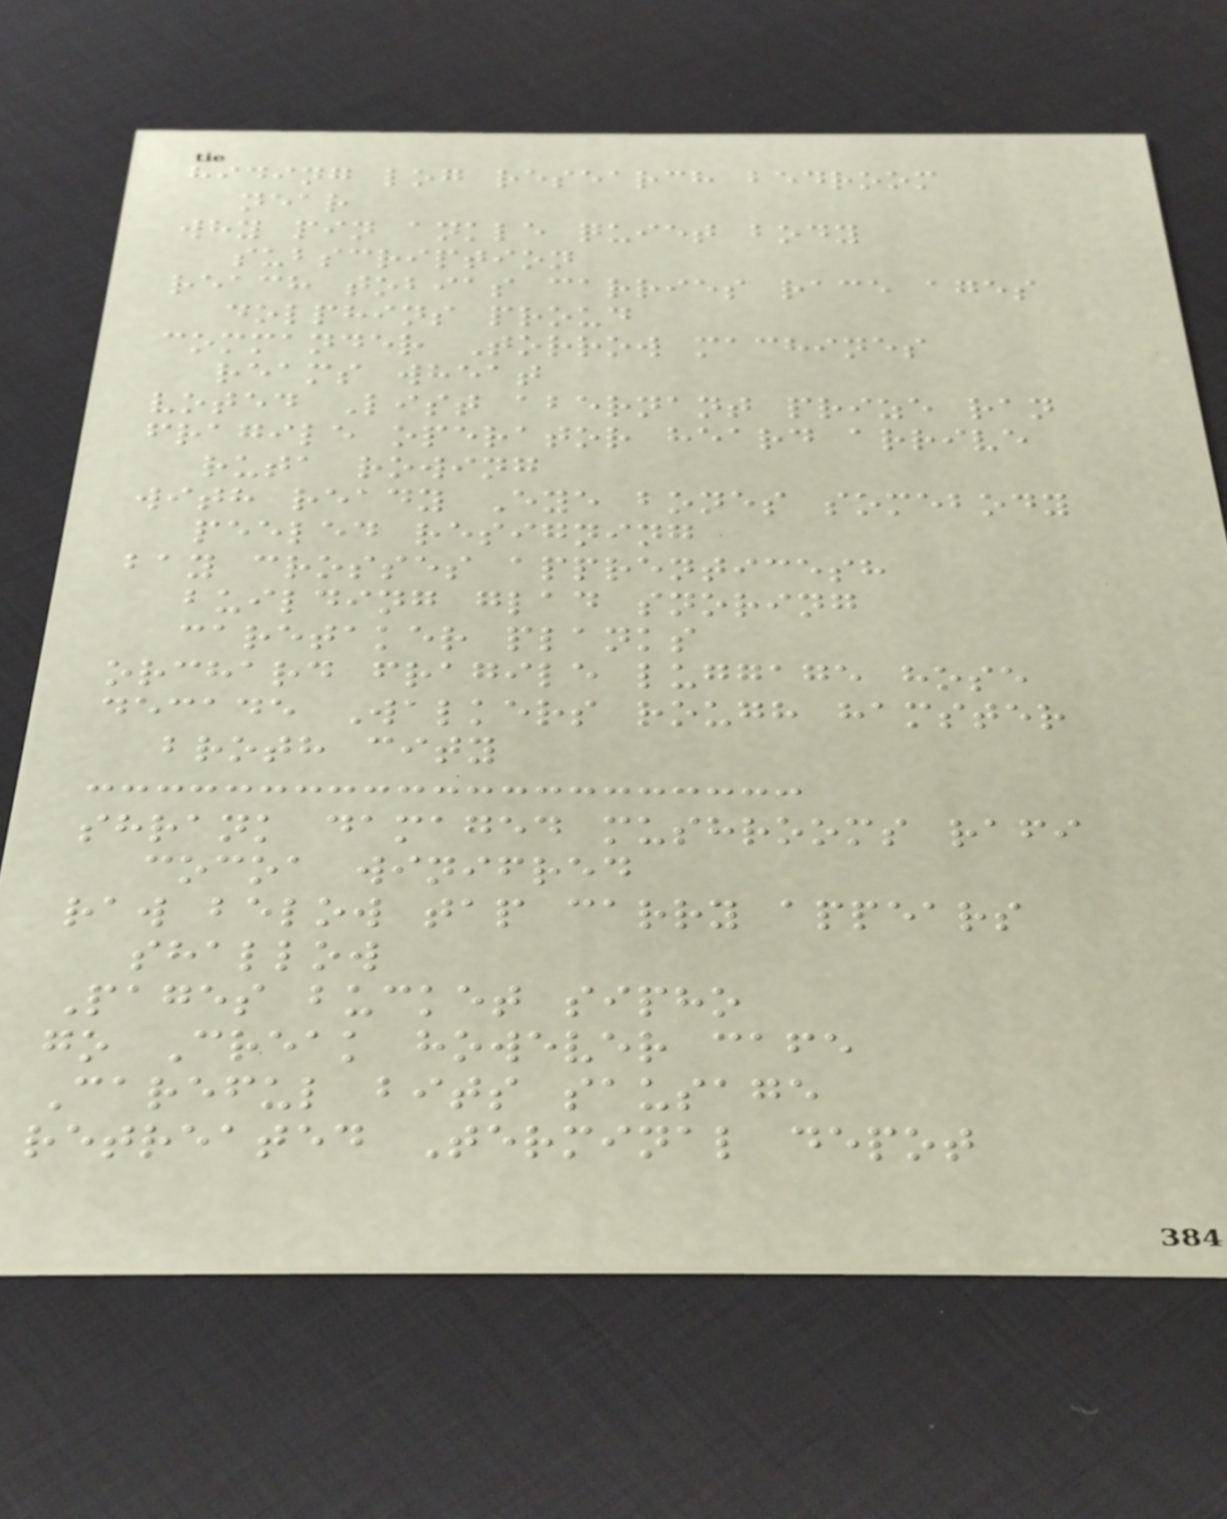hiding log research bedroom
near
why pin ankle quiet body
subscription
reach tobias carries race ages
dolphins proud
commander Torrow machines
reams wheat
voted List abernant prize ran
fragile operator heard arrive
ruta rowing
with ready Eye bones somebody
peeled resigning
bay crosses apprenticesh
building glad snoring
caretaker planks
orchard fragile luggage hose
decade Walkers rough hamster
broth city
shrank damaged mushrooms rafi
cocoa winifred
raw below tap carry appears
shallow
Pages bucket sipho
go Creak however cafe
Careful bits sausage
retreated Terminal depot
